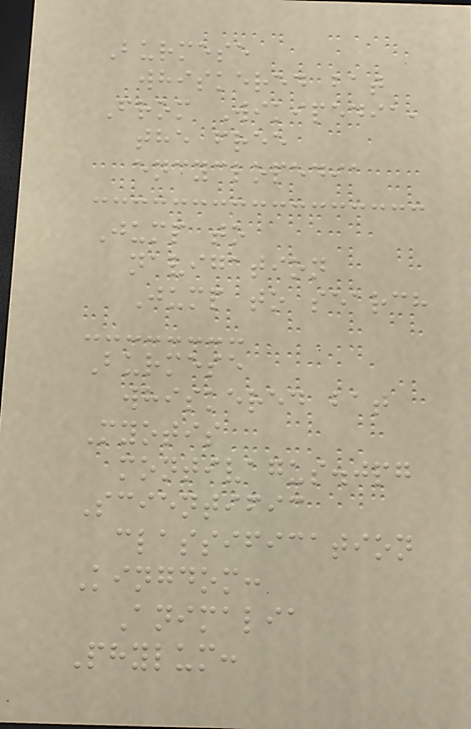Burmese
whiskered bat
From Wikipedia,
the free
encyclopedia
Jump to
navigation
Jump to search
Burmese
whiskered bat
Myotis
montivagus.jpg
Scientific
classification
Kingdom:
Animalia
Phylum:
